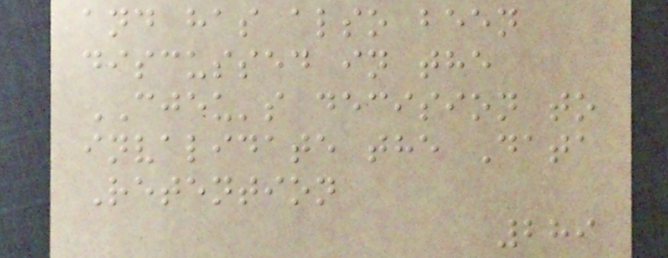and has also been
discussed in the
CJEU's decision to
invalidate the Data
Retention
289
